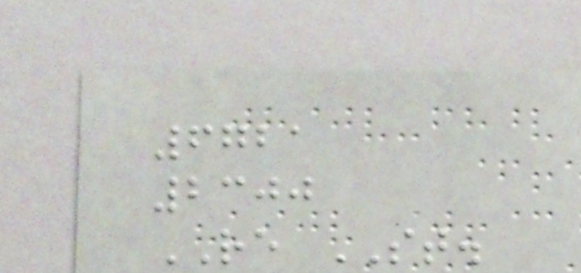6721
2300
RE ST.
